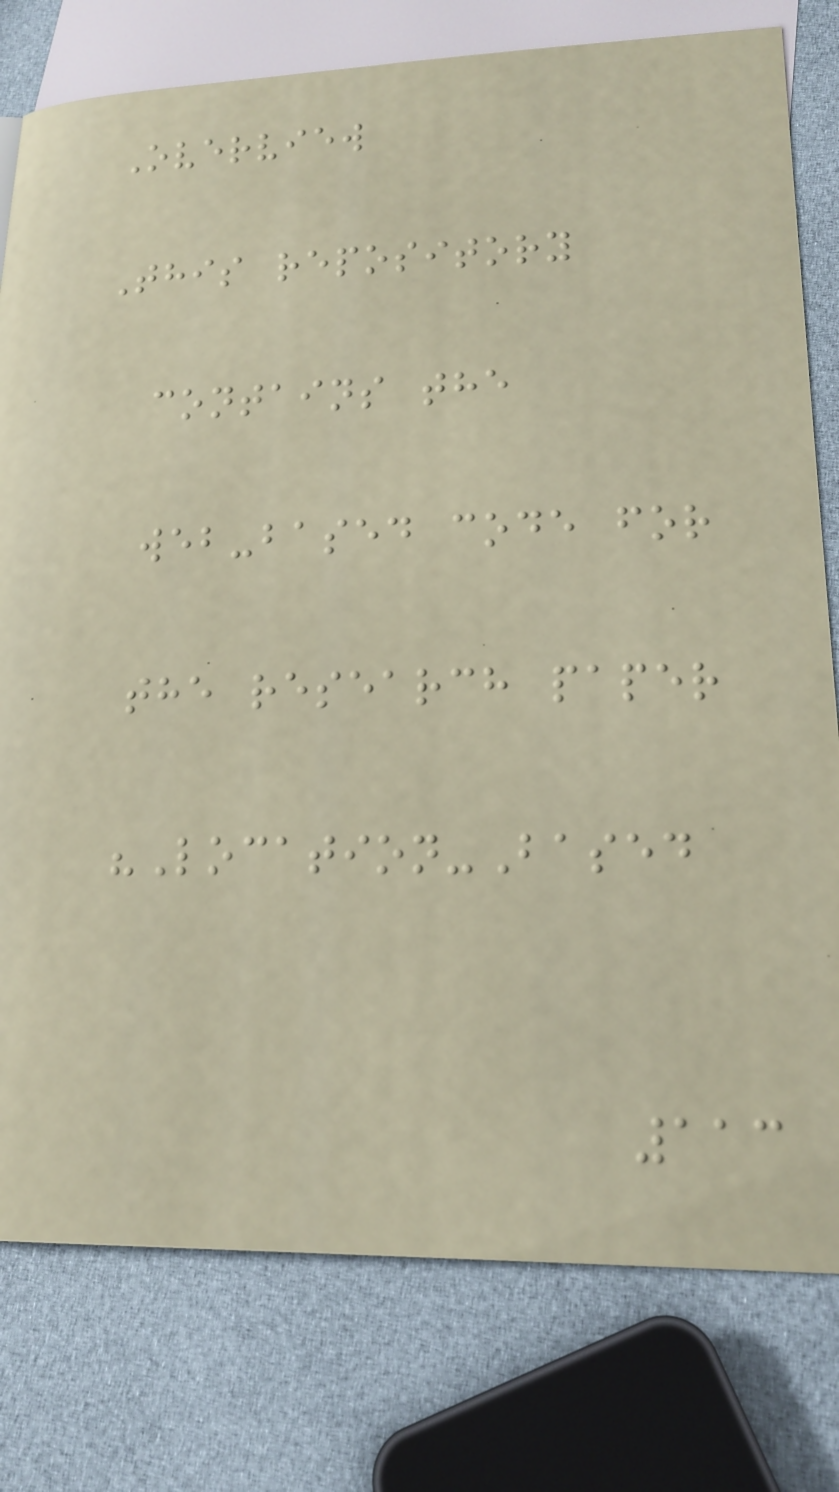Overview
This repository
contains the
web-based code for
the research paper
"Location-Based
113
